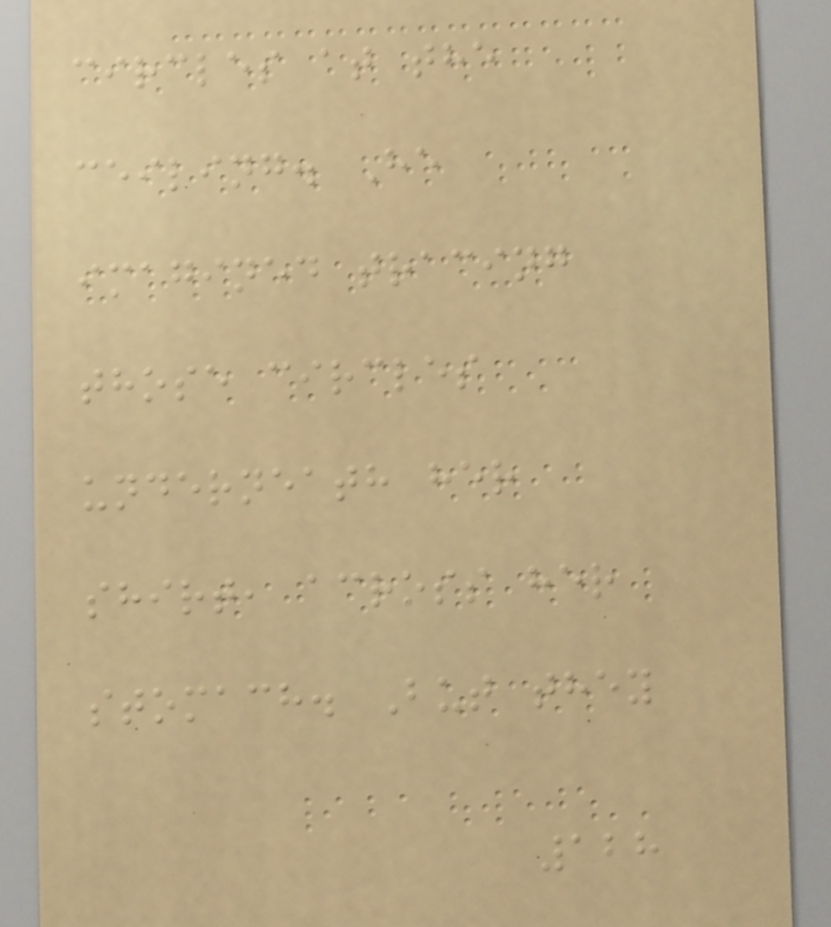circles at the
ceiling. He
imagined tracing
those circles
underneath her
shirt, across her
stomach. But they
128
